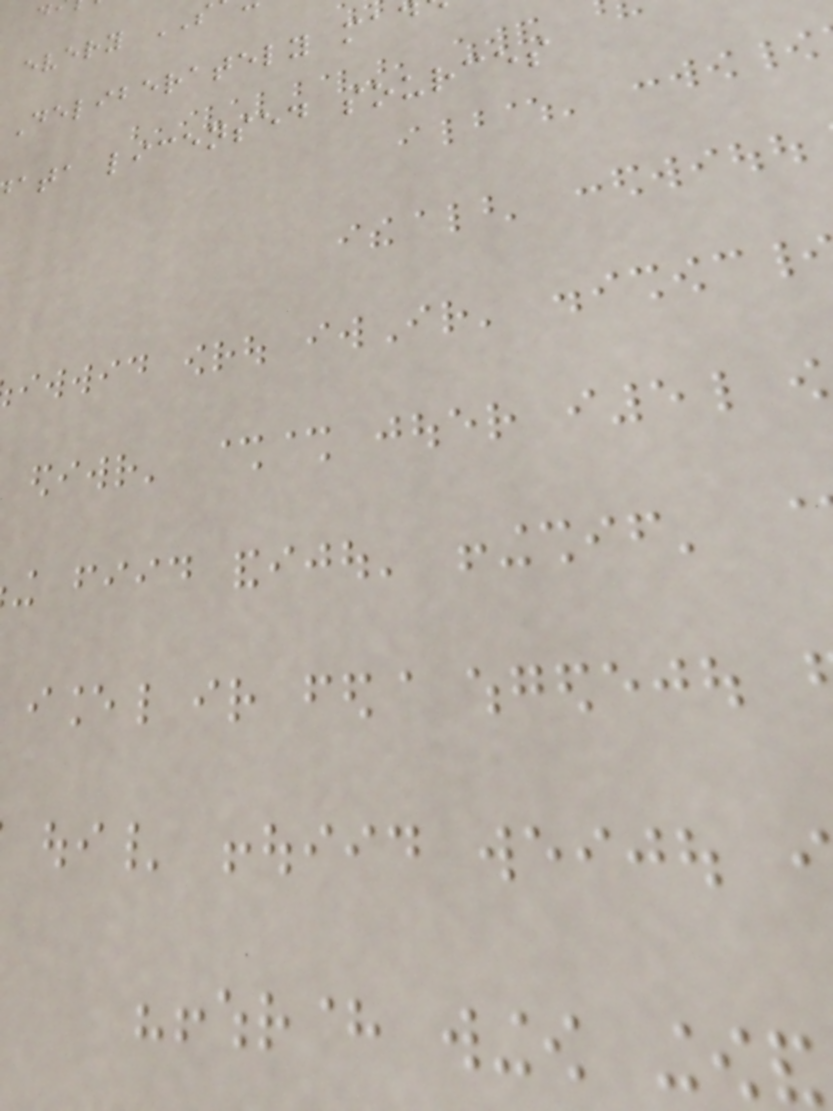Deliberately mad
ata licensed sources
